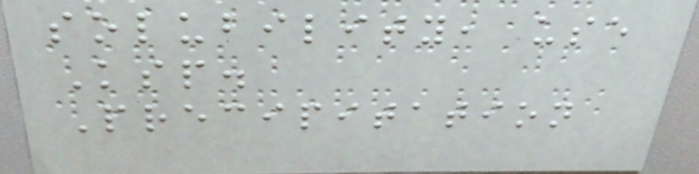solubility, use
Ksp.
Precipitation
